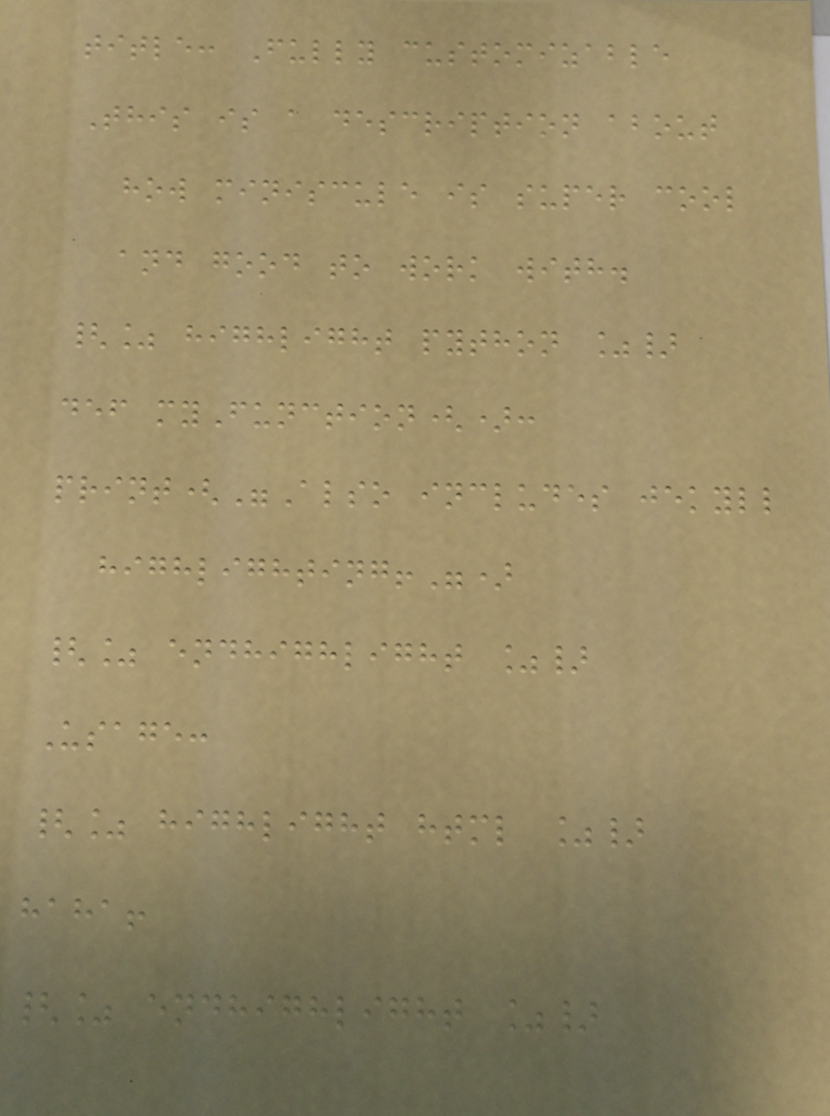title: Fully customizable
This is a description about
how miniscule is super cool
and good to work with.
{% highlight python %}
def myFunction():
print("Also includes jekyll
highlighting!")
{% endhighlight %}
Usage:
{% highlight html %}
haha!
{% endhighlight %}
